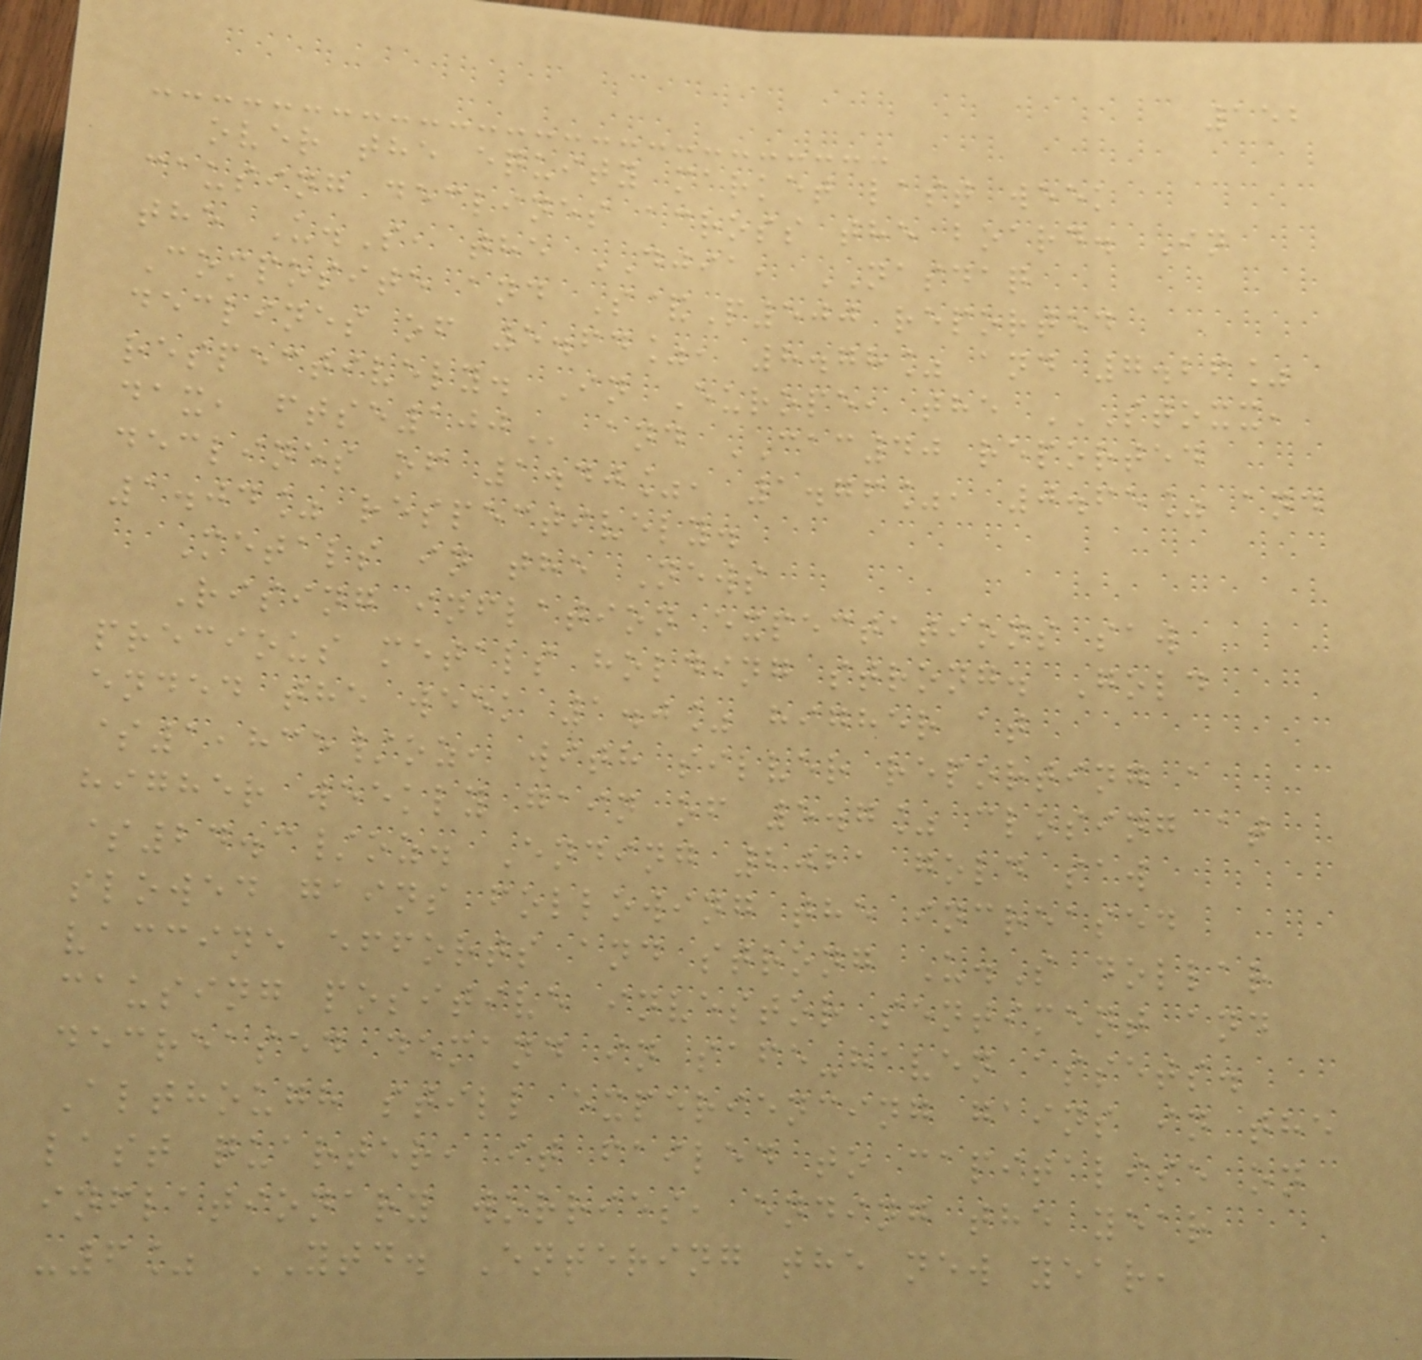152
over the equity market last week
causing declines across the board. In
the U.S, the DJIA, NASDAQ
Composite and S&P500 reported
declines of 5.64%, 8.78% and 7.26%
respectively. In Europe, the STOXX,
DAX, FTSE100 and CAC40 reported
declines of 1.40%, 1.76%, 0.65% and
1.04% respectively.
Metals in the News
Rising inflation expectations saw
precious metals holding strong. Gold
ended the week 1.0% higher at
$1,835/oz, with silver reporting a
higher weekly gain of 5.7% closing at
$24.3/oz. Ending 2021 gold saw
slowed gains following the increased
vaccine efforts and strong U.S dollar
causing positive investor sentiment and
decreased demand in safe-haven assets.
Although still experiencing gains in the
last quarter, it failed to capitalise on
inflationary worries, ending the year
-6% YTD. Entering the new year,
